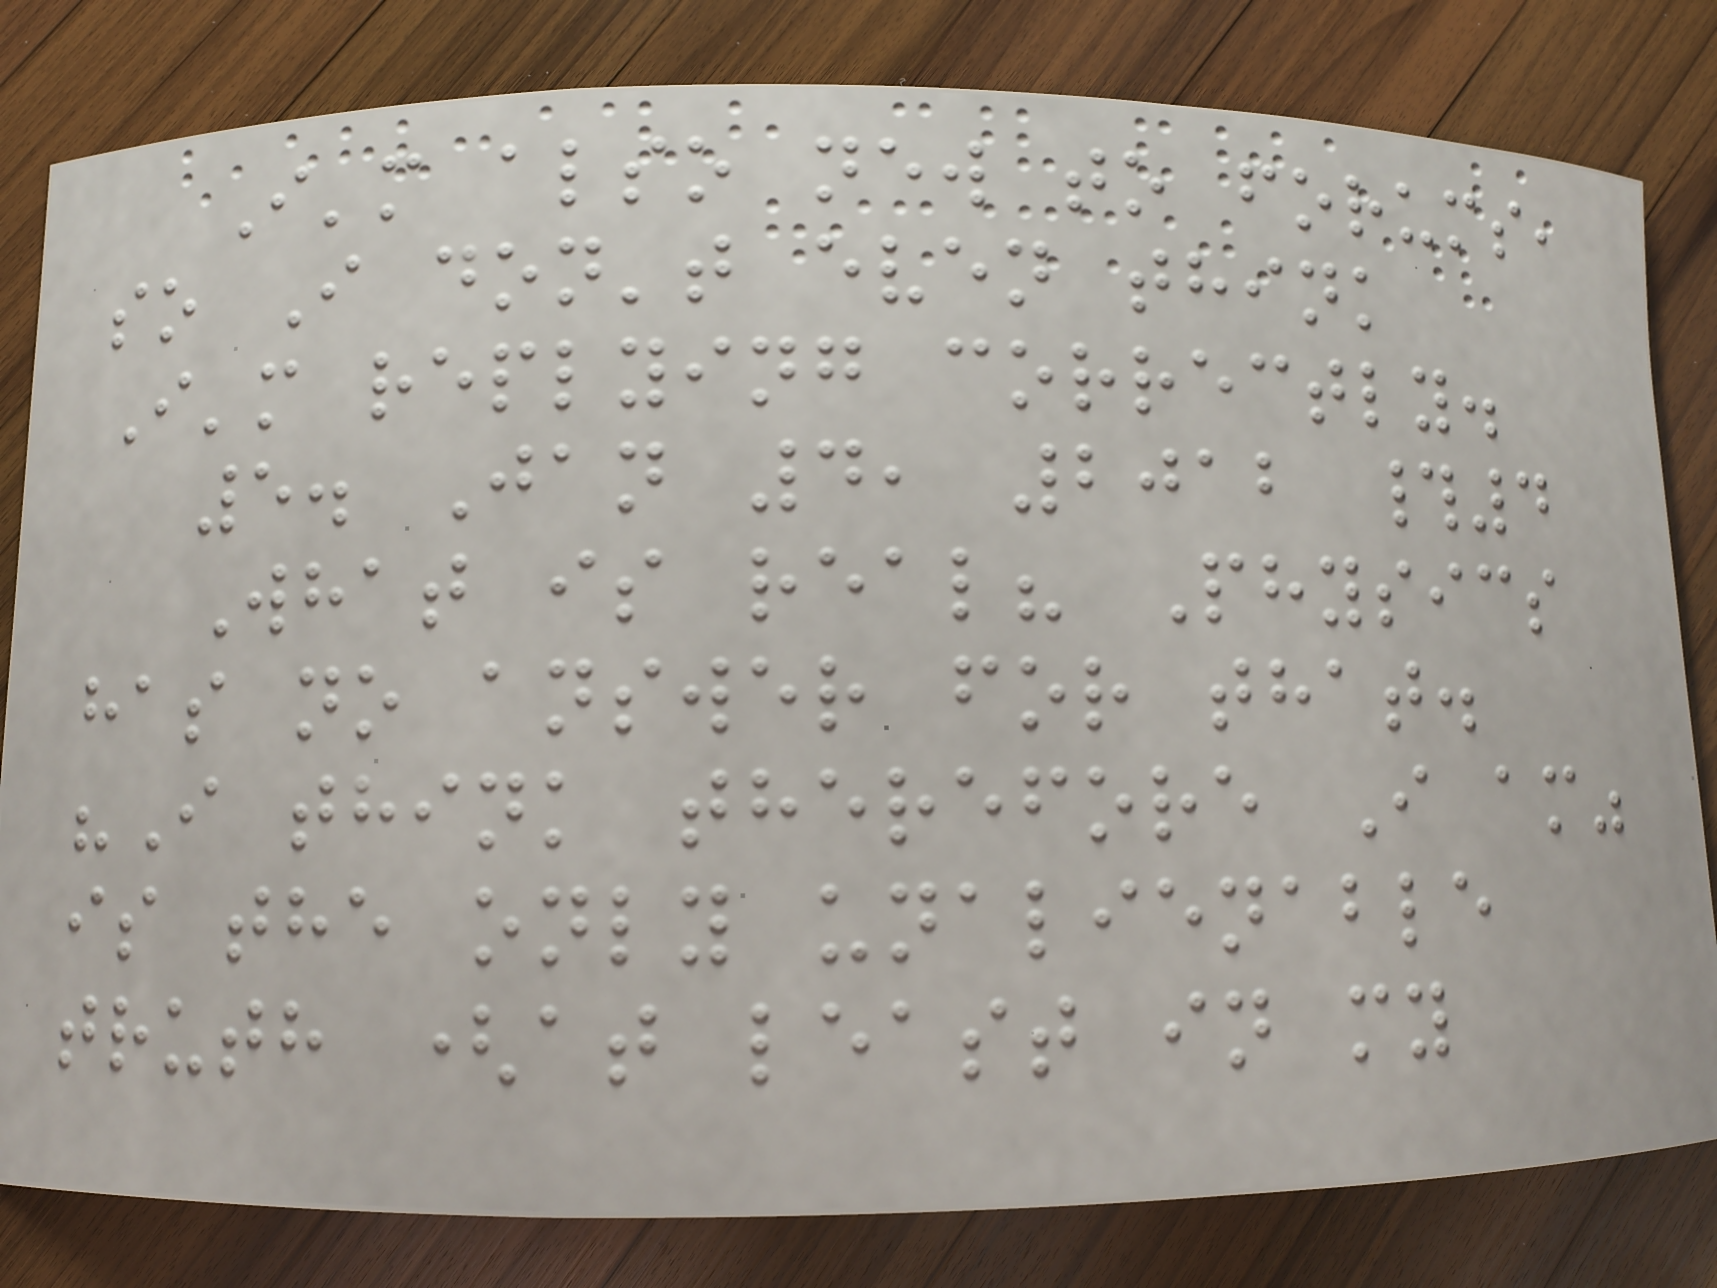I'm also new to forums,
so I don't even think
I'm replying correctly.
5. Jan 4, 2012 #4
What is real? Physics
has no answer for that.
"I think therefore I am"
is the only unalienable
truth (at least in my
